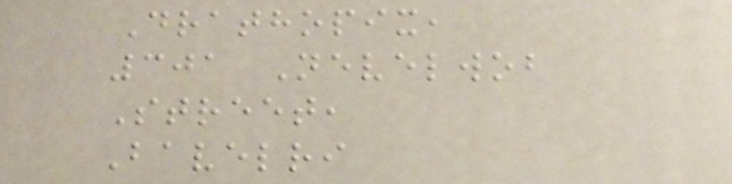Drathopix,
301 Nevelwob
Street,
Bavelri
